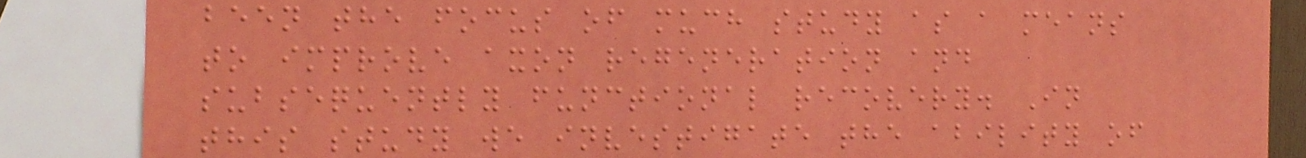been the focus of much study as a means
to improve axon regeneration and
subsequently functional recovery. In
this study we investigate the ability of
